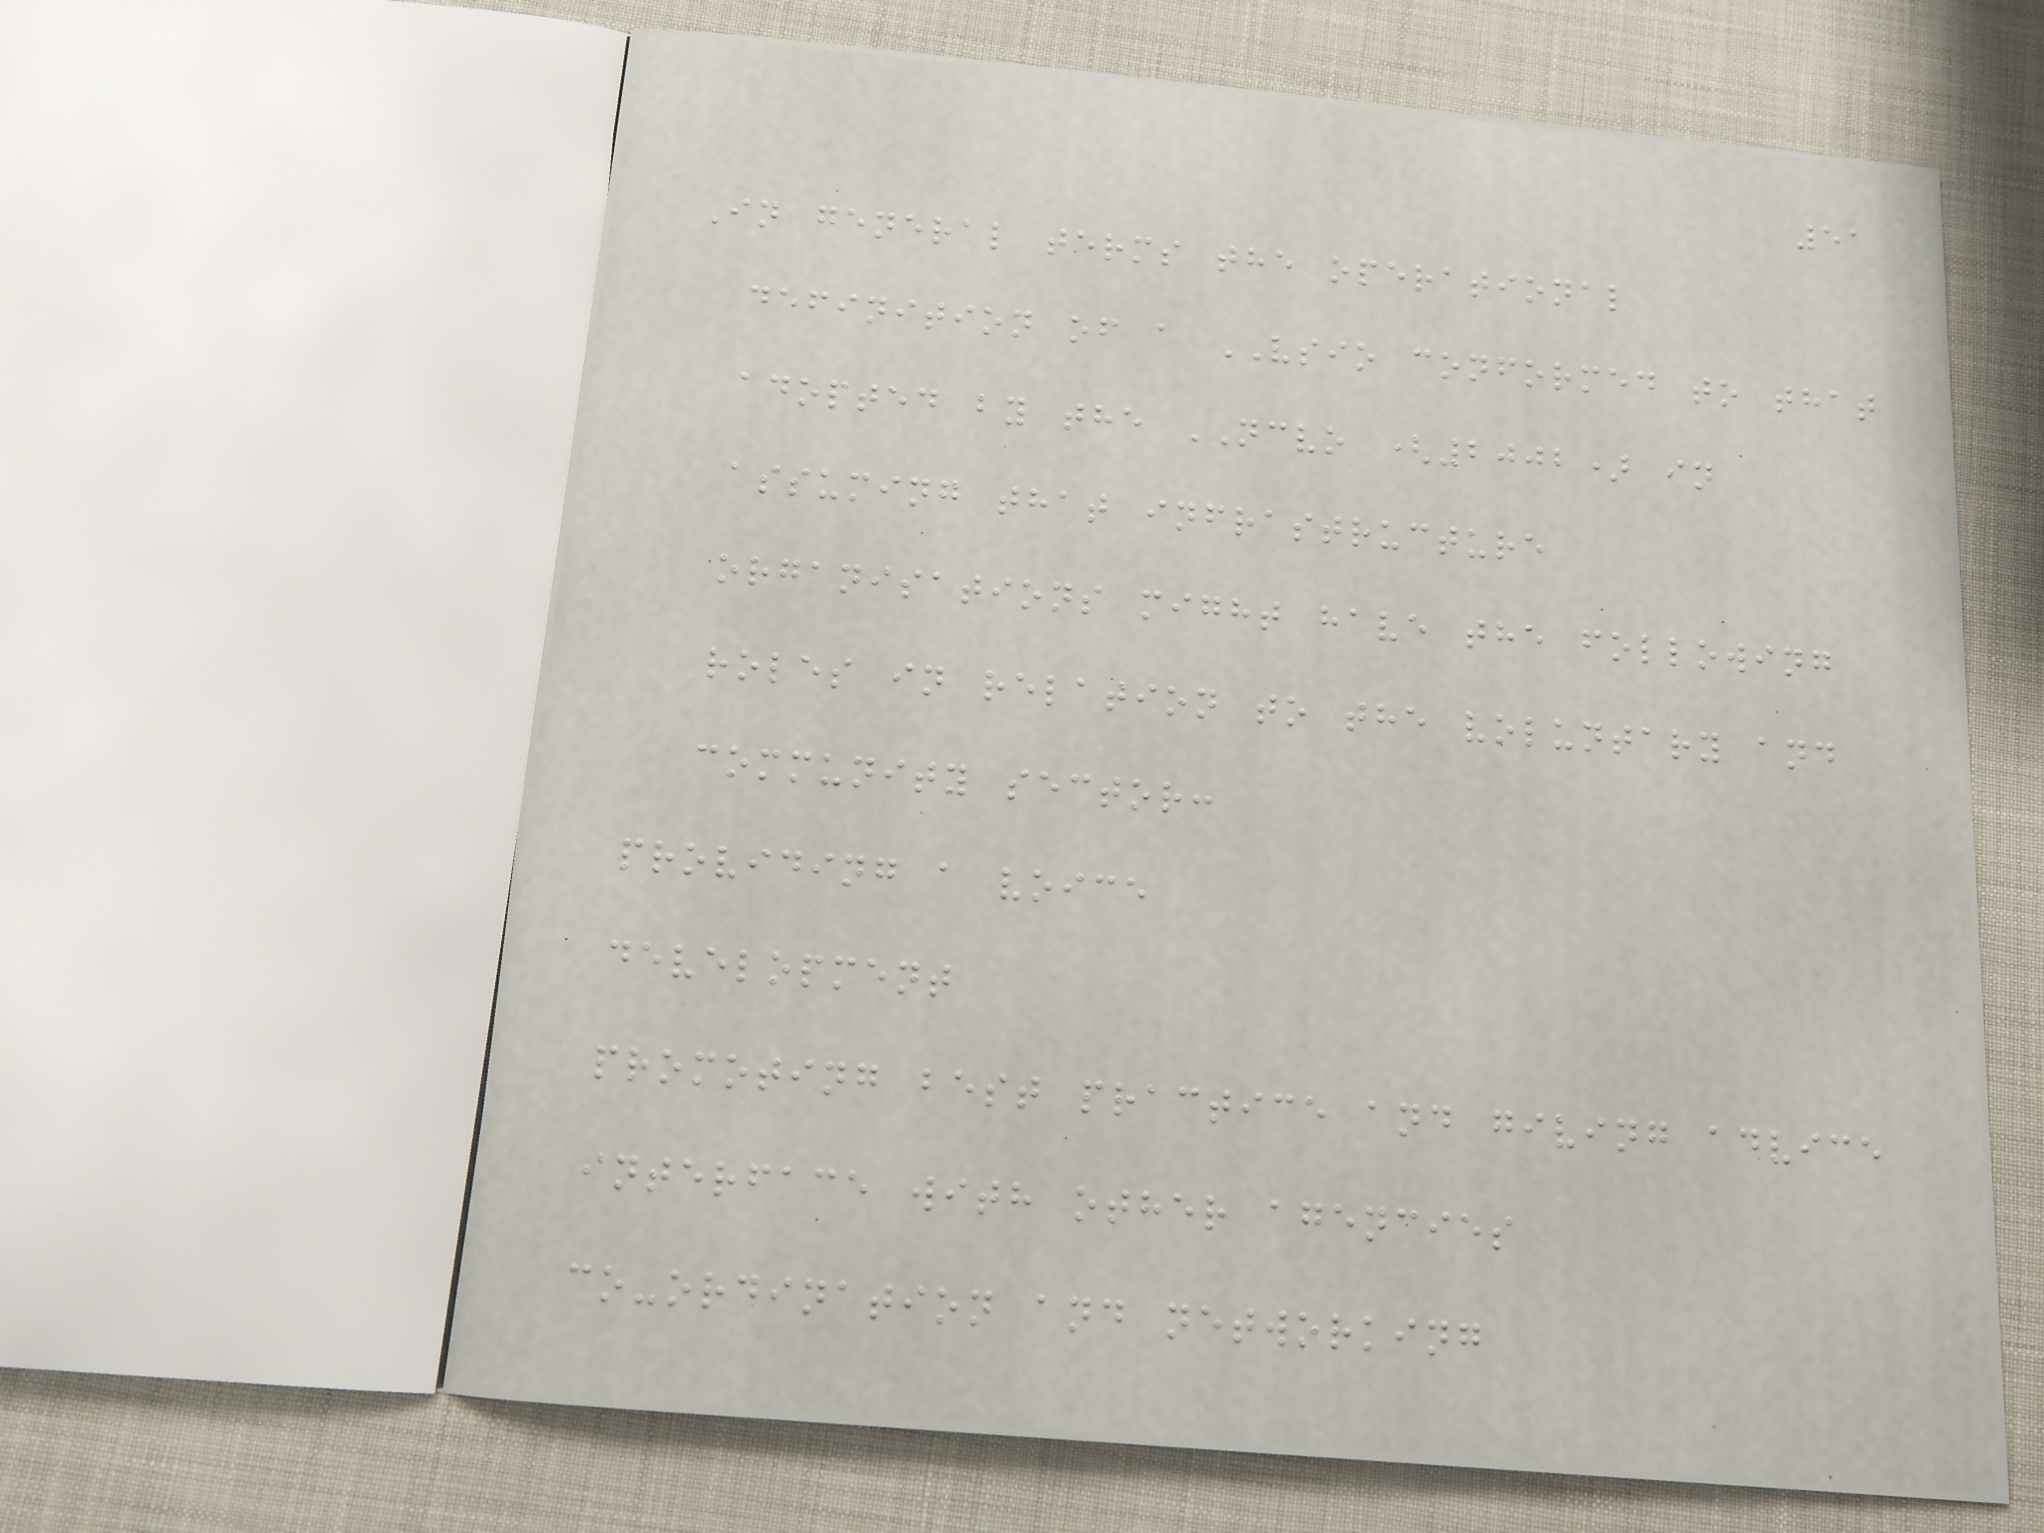51
In general terms the operational
definition of a VSIO conformed to that
adopted by the NCVO (2002) in
assuming that infrastructure
organisations might have the following
roles in relation to the voluntary and
community sector:
providing a voice
development
promoting best practice and giving advice
interface with other agencies
co-ordination and networking
